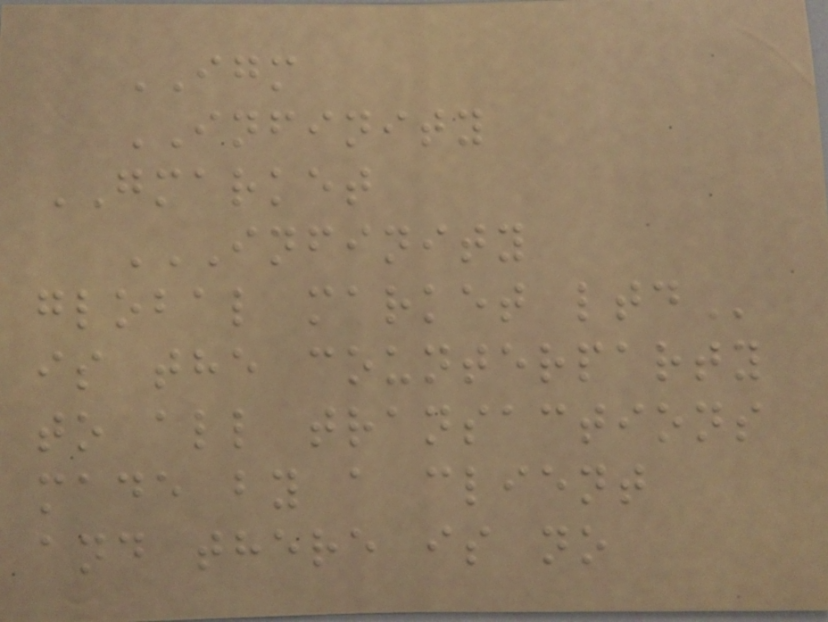IGM
INFINITY
GMARKET
INFINITY
GLOBAL MARKET LTD
is the counterparty
to all transactions
made by a client
and there is no
